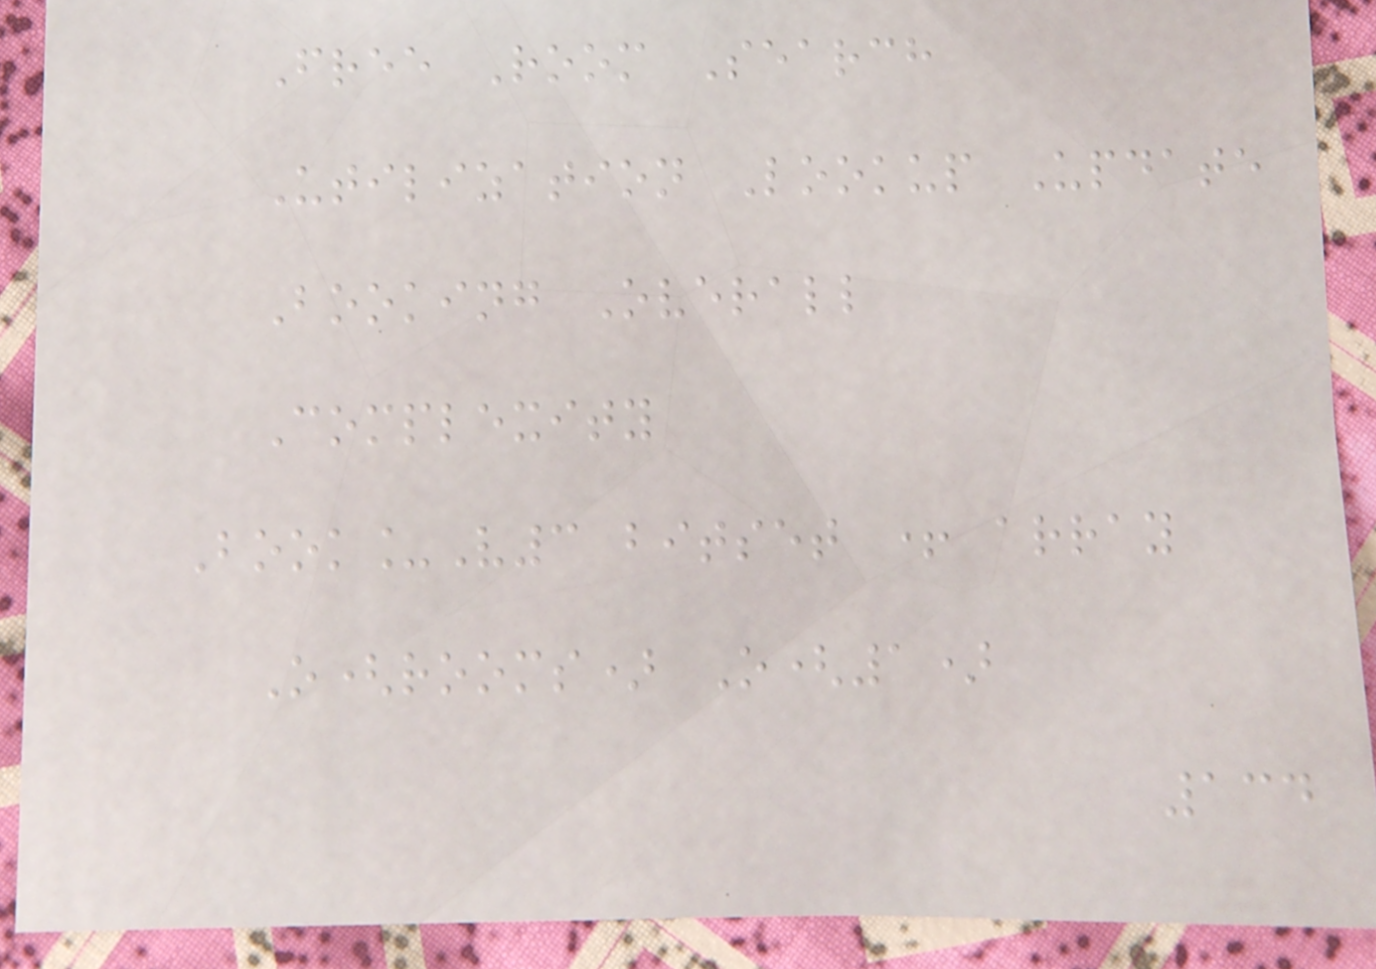Free Room Search
Utilization Lookup Update
Booking Overall
Complexity
Book_V3 bitset + array
O(rooms) O(1)
134
